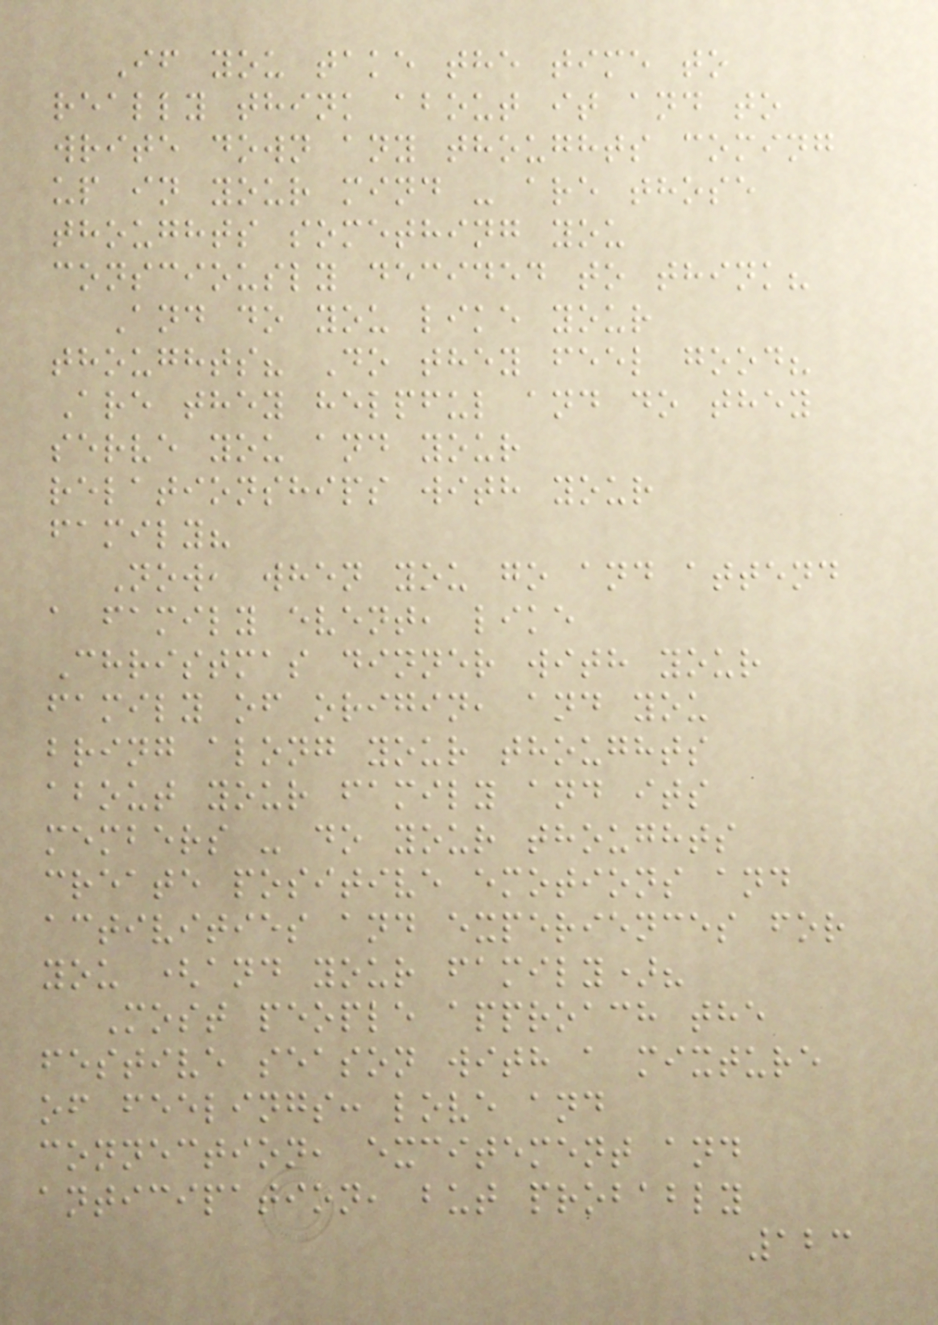If you take the time to
really think about it and to
write down any thoughts coming
up in your mind - are those
thoughts something you
consciously decided to think?
And do you like your
thoughts? Do they feel good?
Are they helpful and do they
serve you and your
relationships with your
family?
Now, when you go and attend
a family event, like
Christmas dinner with your
family of origin, and you
bring along your thoughts
about your family and its
members - do your thoughts
create positive emotions and
activities and experiences for
you (and your family)?
Most people approach the
festive season with a mixture
of feelings: love and
connection, excitement and
anticipation, but probably
123
